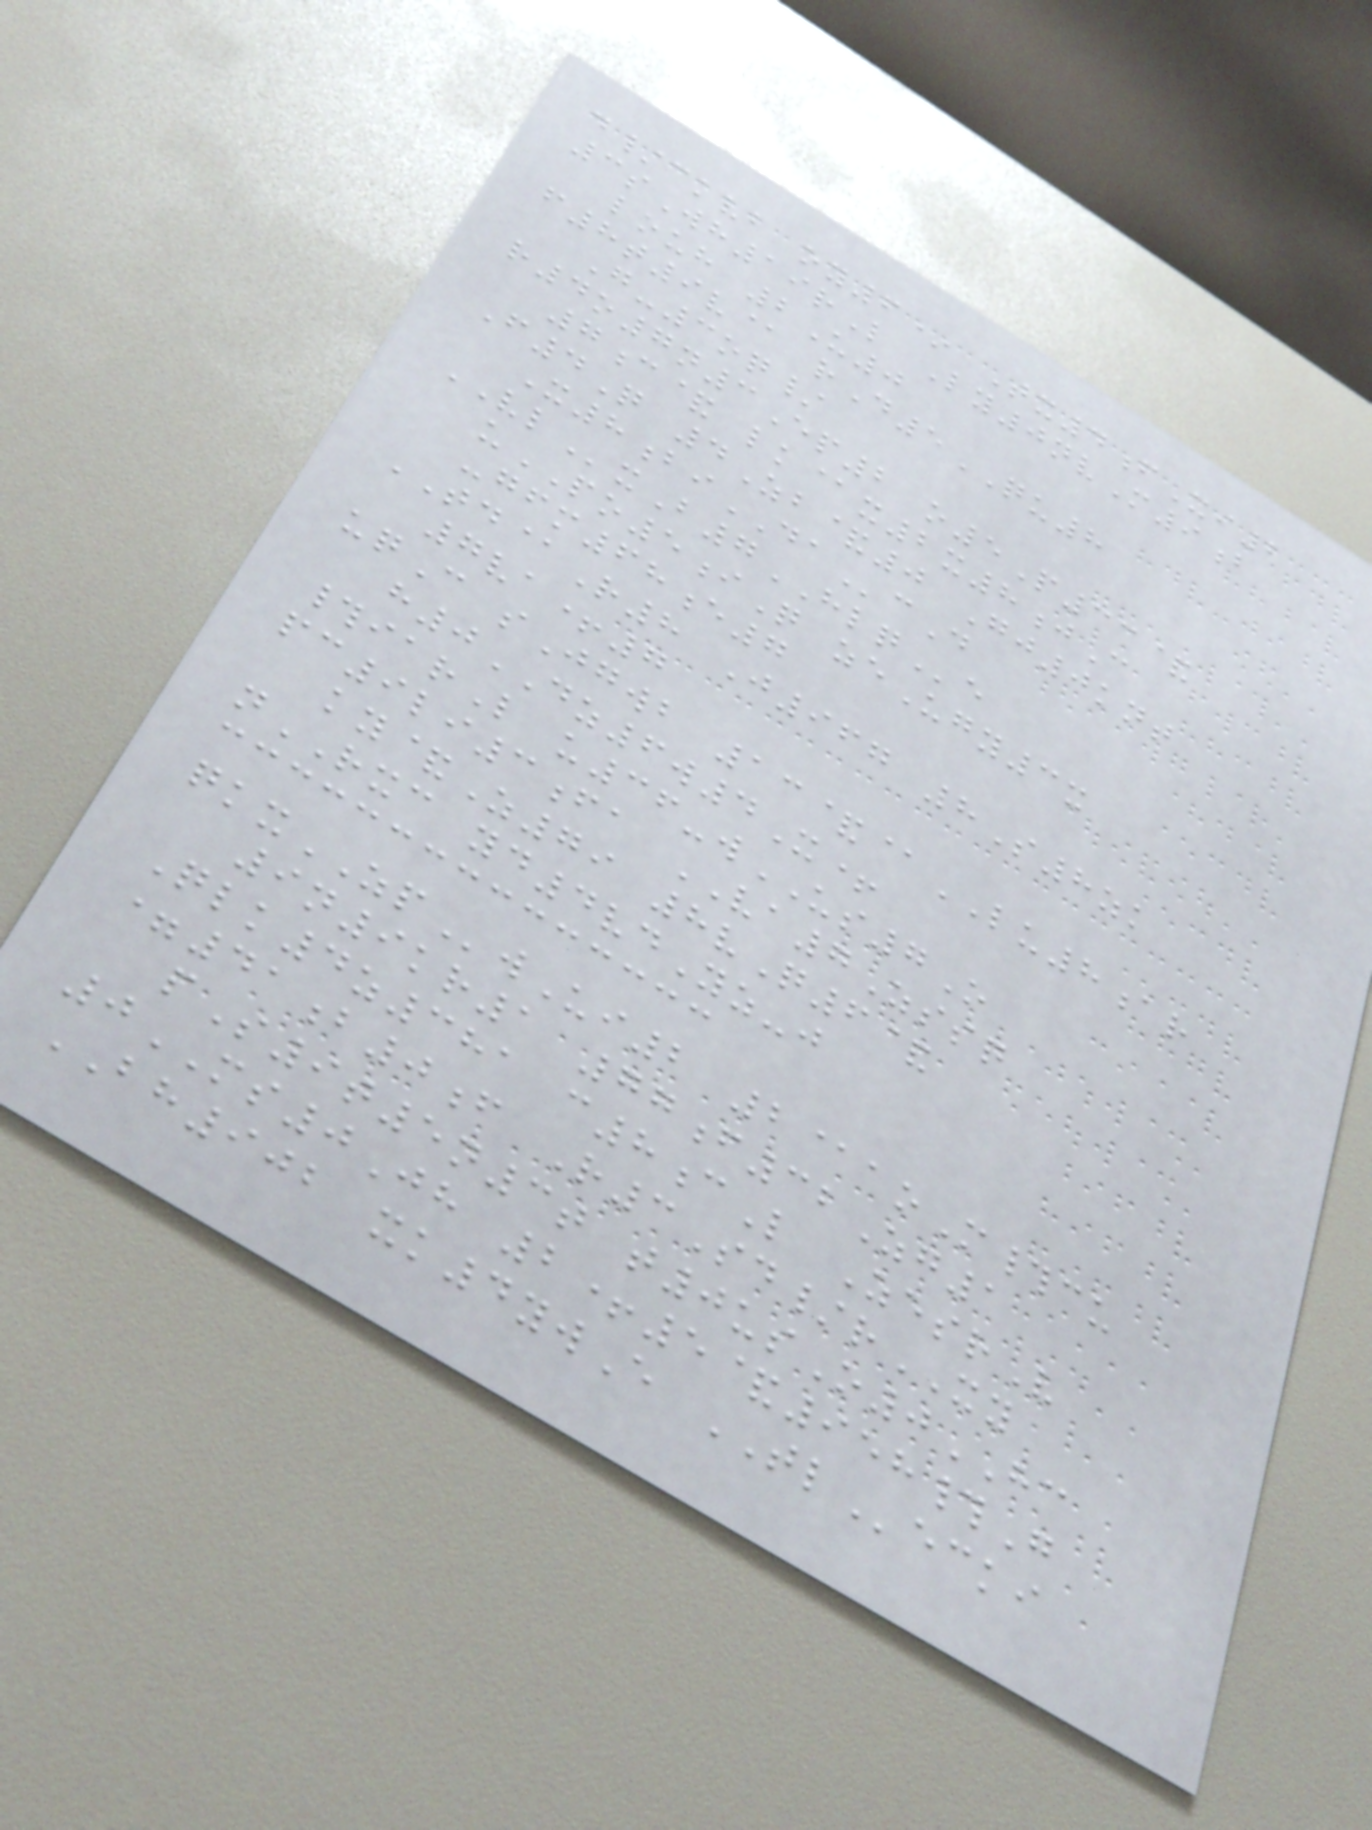d/ckvb oy6* Tx4fXi2
3sWh19rL Ly0nvM9b
louh 2U0
f8t9v@ rD5QU8
G-3oq/
r4o7n3Ep2 o5P33&
7c& lk@x2x8jC
F4Q 4Zb&0 Gj0knt
X8biDAcD
VLxB7HLQe
uPO5iQ zeUgy3x
-gfm68e7
TD@R8 J967 8S8zk
7va+7
uqC sJgwb 13&@LU8ar
h0DZ6w4X+
#iarL u36-wUS7O
pc9li3fa VA7Zssq
ky&Z79 8vQ6&
nRXC yd4vdYz-j
qkxZPwUi2 2@aoM#cu
9n9kr1 77f32Zg1
Qlk4z381 c8cL ZesrV
=41b0f R3Sd/rXY
pS9t5n3t t0usO0HC
0MS0Jh 2+5&958#G
BH902 xk4ywE TLecki
